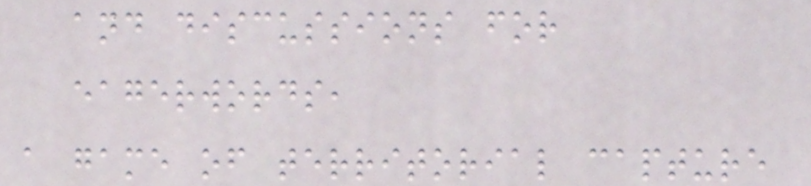and discussions for
eagerwords,
a game of territorial capture
